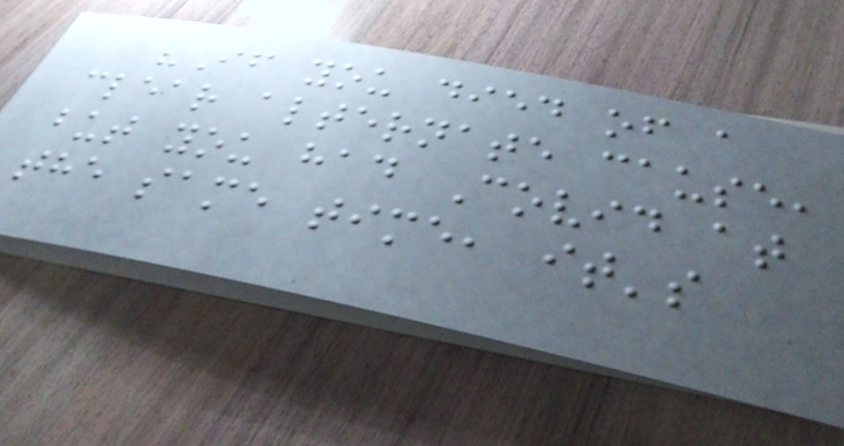"If you died of a
clear alternate cause,
but you had Covid at
the same time, it's
